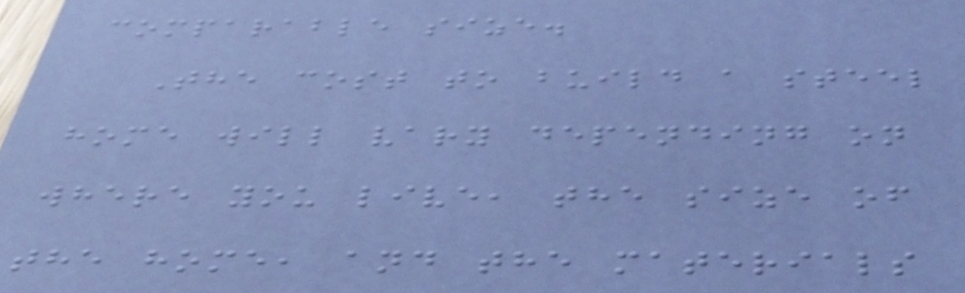comparable size.
The cost to build a steel
home will vary depending on
where you live, the size of
the home, and the materials
